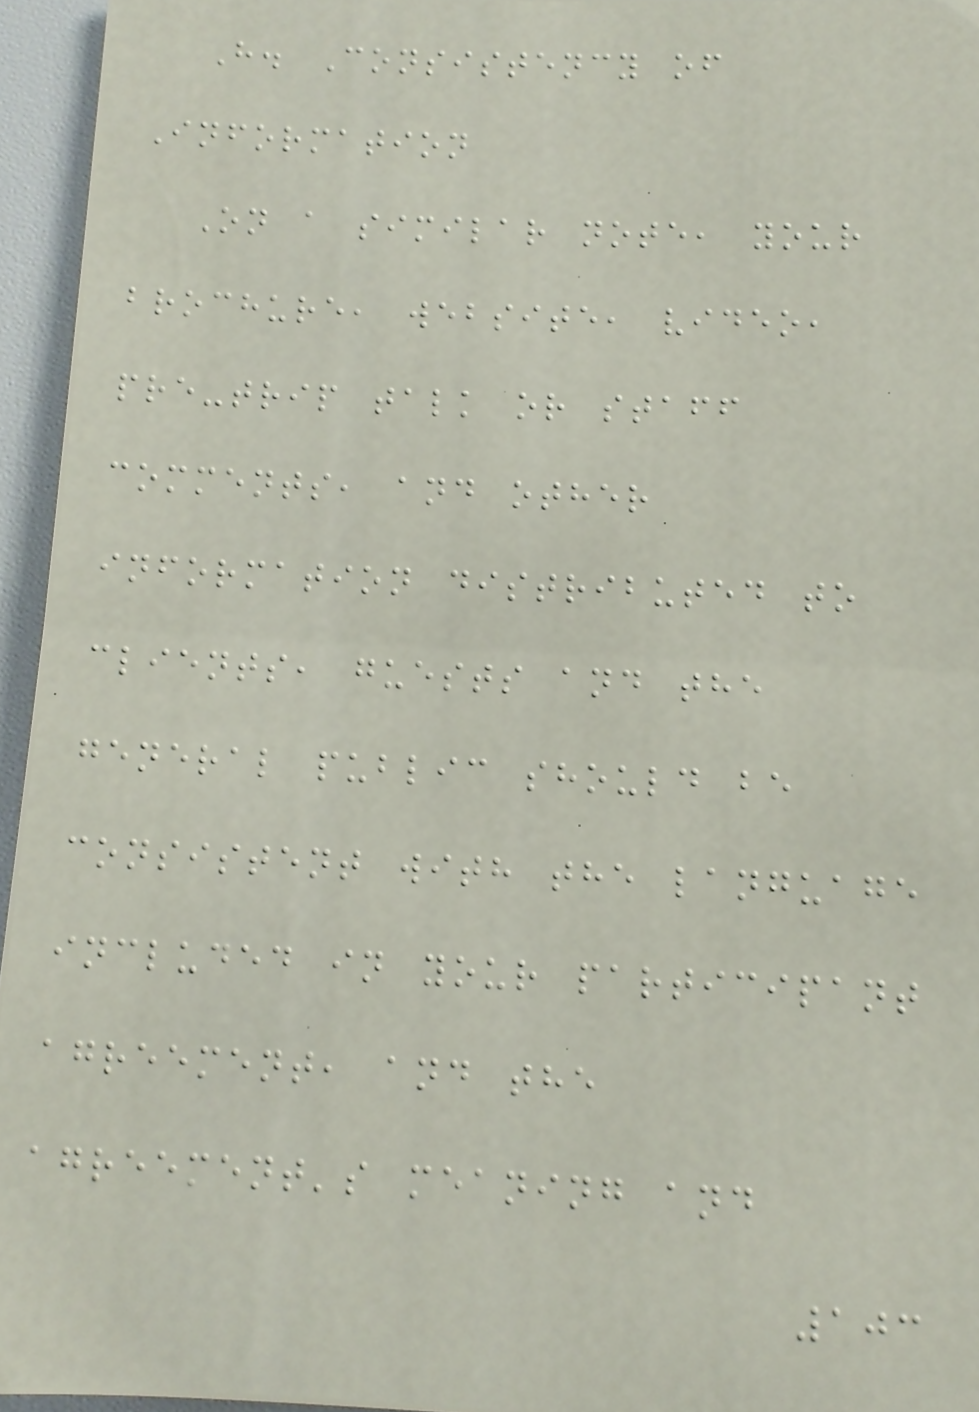H. Consistency of
Information
On a similar note, your
brochure, website, video,
pre-trip talk or staff
comments, and other
information distributed to
clients, guests and the
general public should be
consistent with the language
included in your participant
agreement, and the
agreement's meaning and
103
